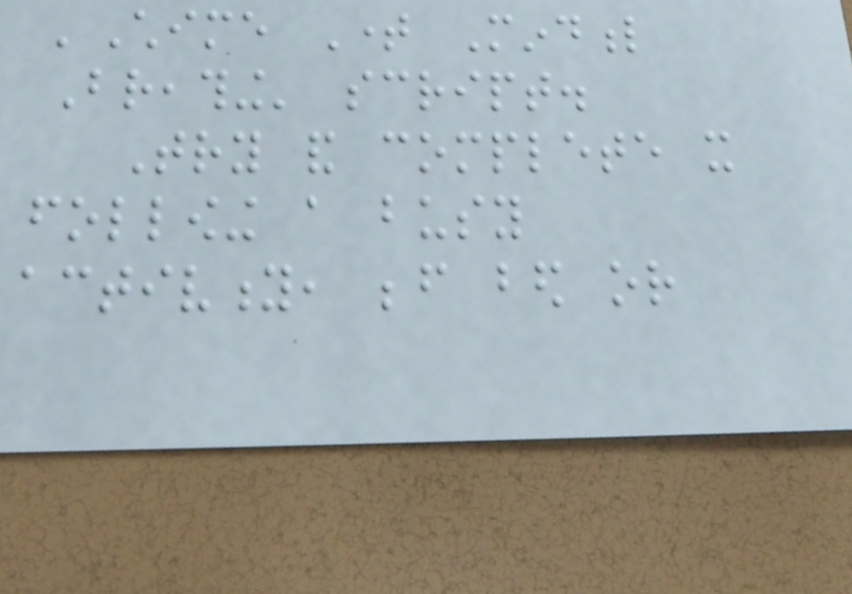'Chime Time Mindful
Breathing' script.
Try and complete it
following a busy
activity, before bed or
